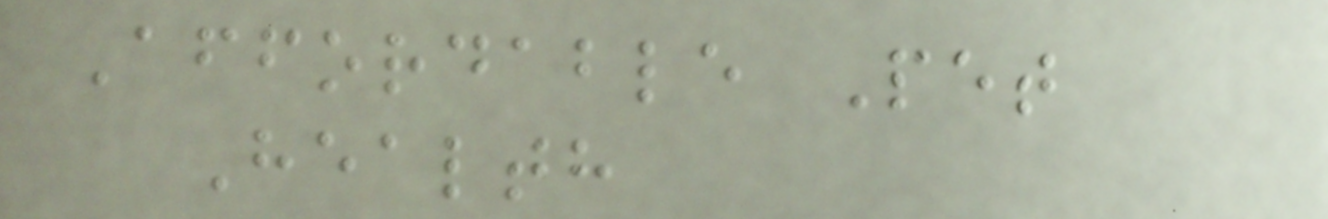Affordable Pet
Health
